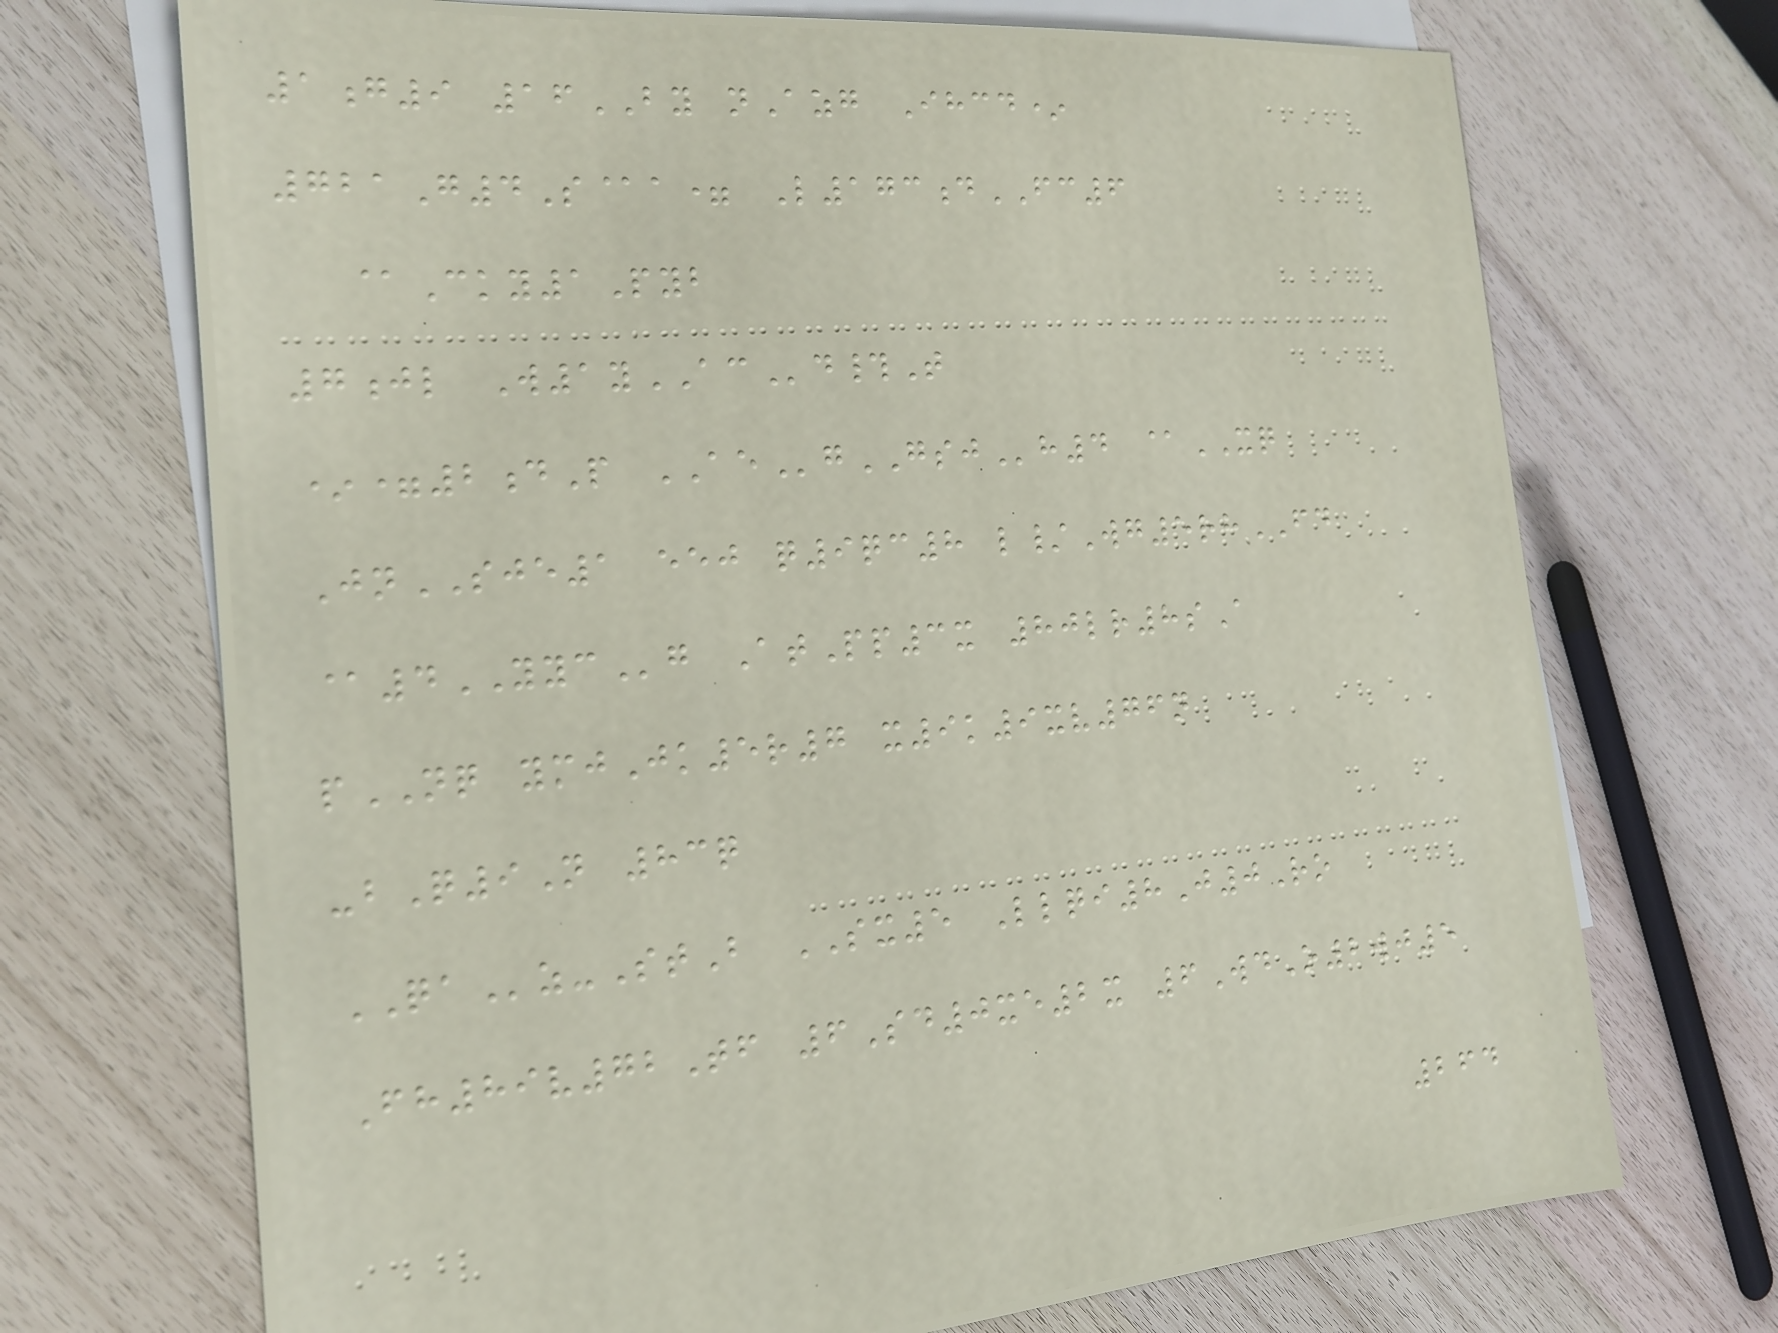1g9 16BY nAzg Ihcd*
721G4S@a= L173dFC6
@Cky1Pyb
7jl W1yACd#T
*=2dP AEgGSJh4 @XQ
JnSJE1 eej q9qc8 l/Wg5rhFD
@4YYCg AtPp3x 80lr8sA
pNQ ymjJk5r7 x9k9xv76n
-bQ9N 83q
QAz-StB SX5 Llqi8J0Ro
Fh89v72Tf 6Sd0xe2x 6WdO2wj5
264
